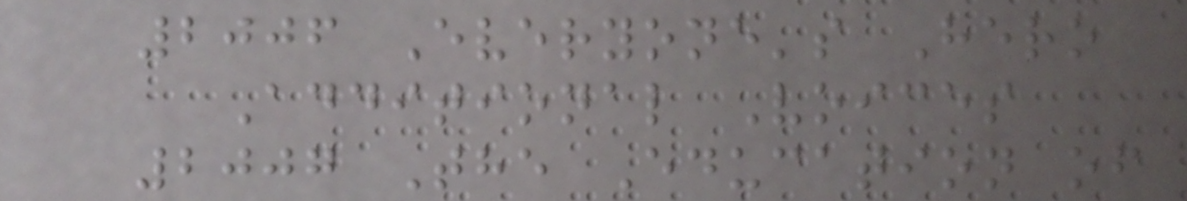2006 Everyone's Hero
Additional Voices
2007 The Education of
